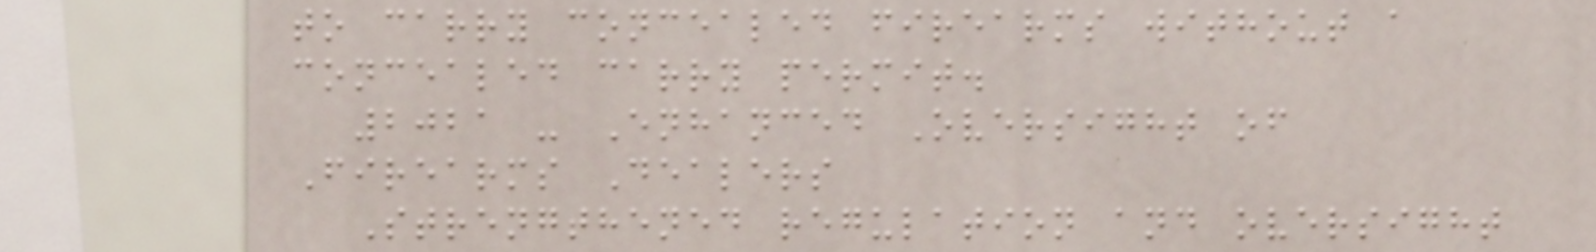to carry concealed firearms without a
concealed carry permit.
2021 - Enhanced Oversight of
Firearms Dealers
Strengthened regulation and oversight
